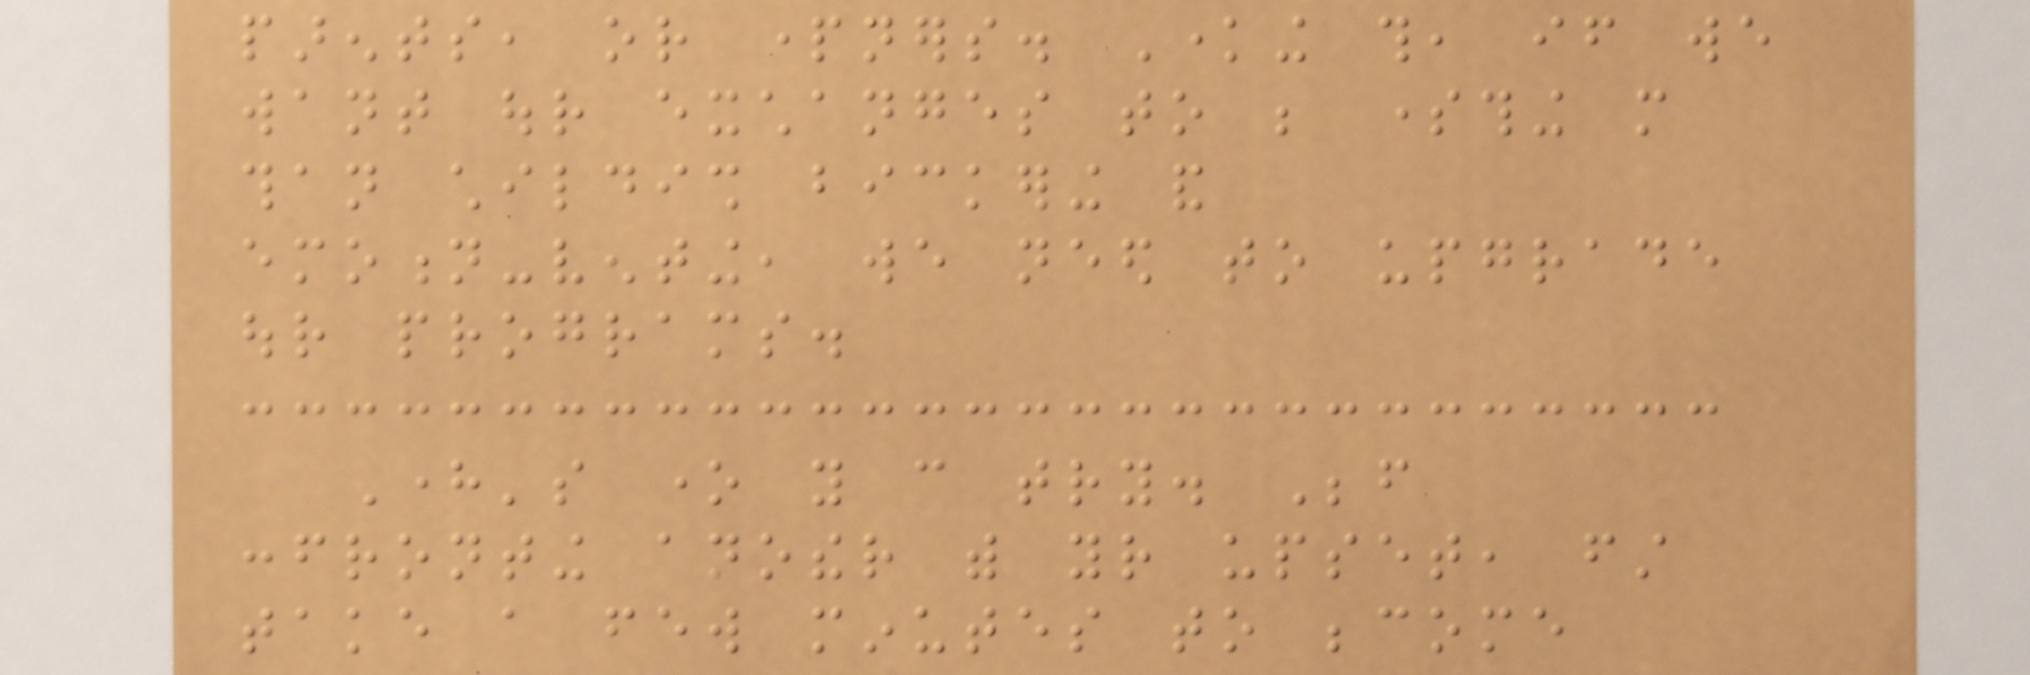parents, or partners. Knowing this, if we
want our exchanges to be something more
than childish bickering and
emotion-venting, we need to upgrade
our programs.
Here's one you can try. Before
confronting another with your upset, first
take a few minutes to become
